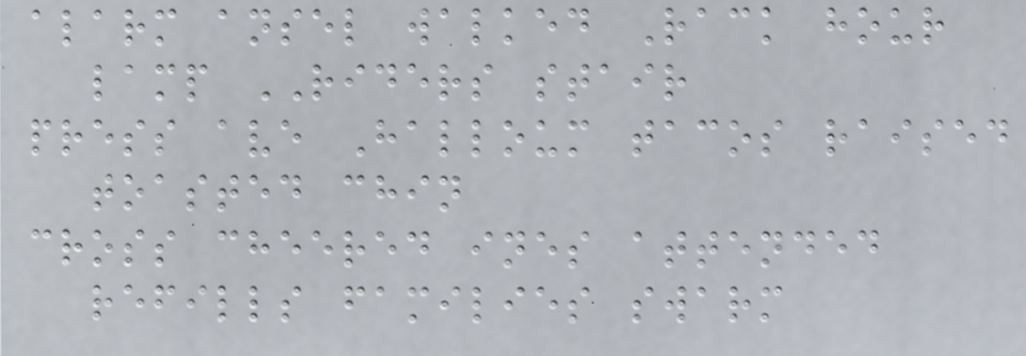alarm ansel walked Rack hour
lamp RIDERS stair
press ave Halloum tacos raised
toasted chin
cross cheered ines attended
refills families swarm
